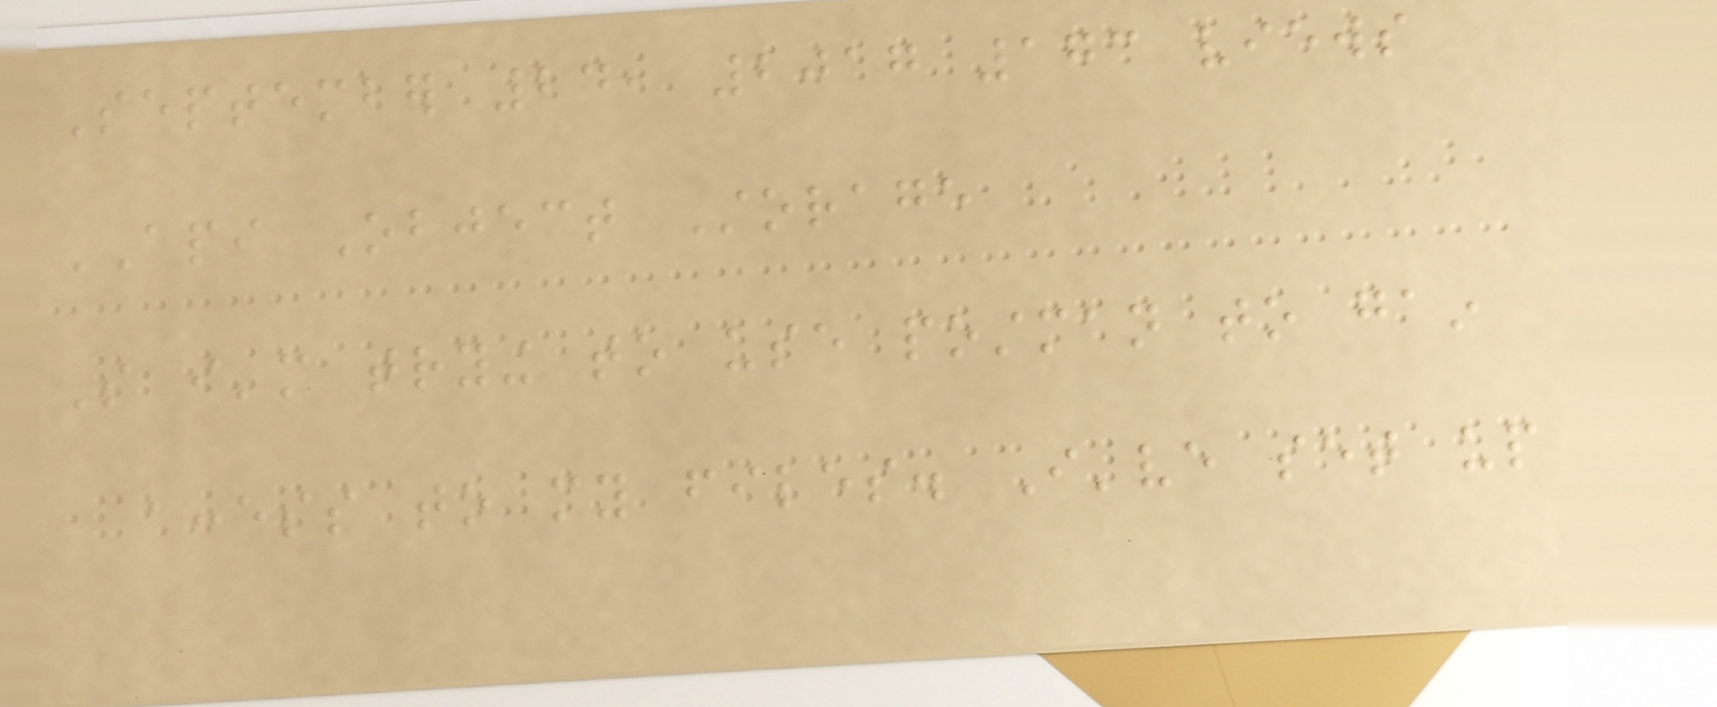September 24, 2017 173 views
API Object Storage
So i'm trying to use postman to gain
access to my files. I've set up
